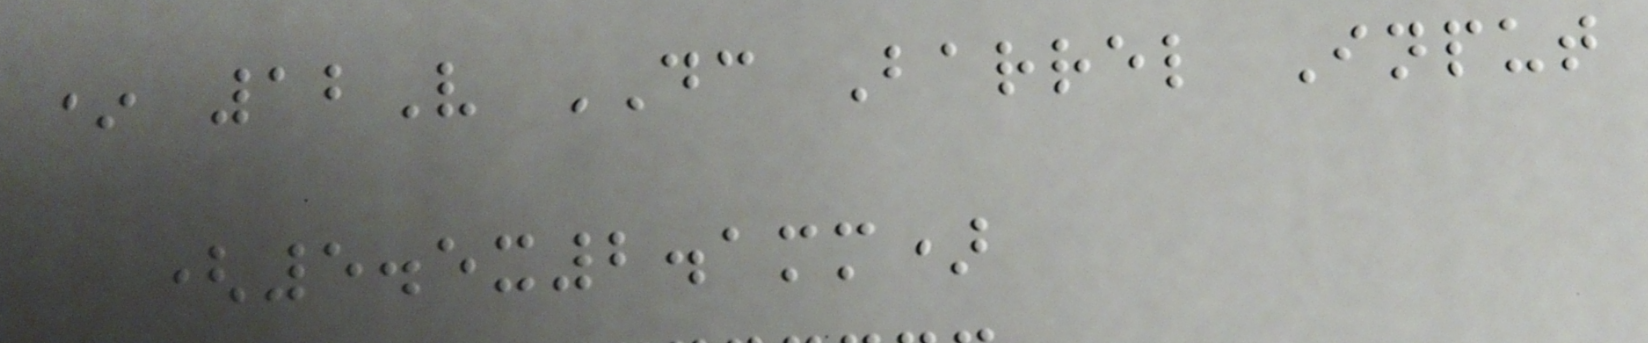* 12V DC Barrel Input
(5.5x2.1mm)
